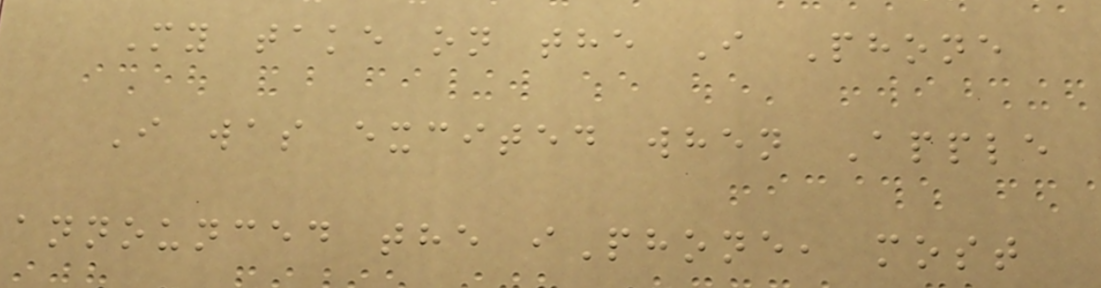My take on the I Phone
I was excited when Apple
announced the iPhone, most
